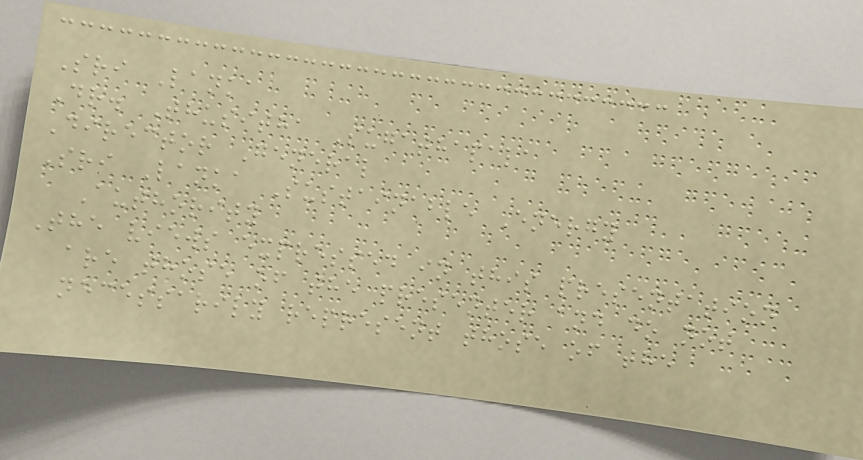Sri Lanka
Dr. Thusitha Sugathapala
Director General
Sri Lanka Sustainable Energy
Authority
The views expressed in this presentation
are those of the presenter and do not
necessarily represent those of the
